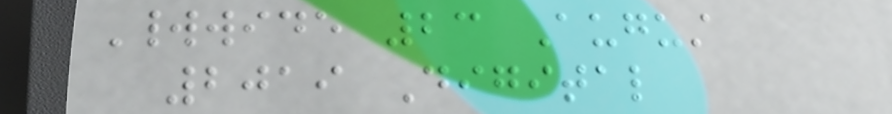Worldwide 23 August
2019 Digital
